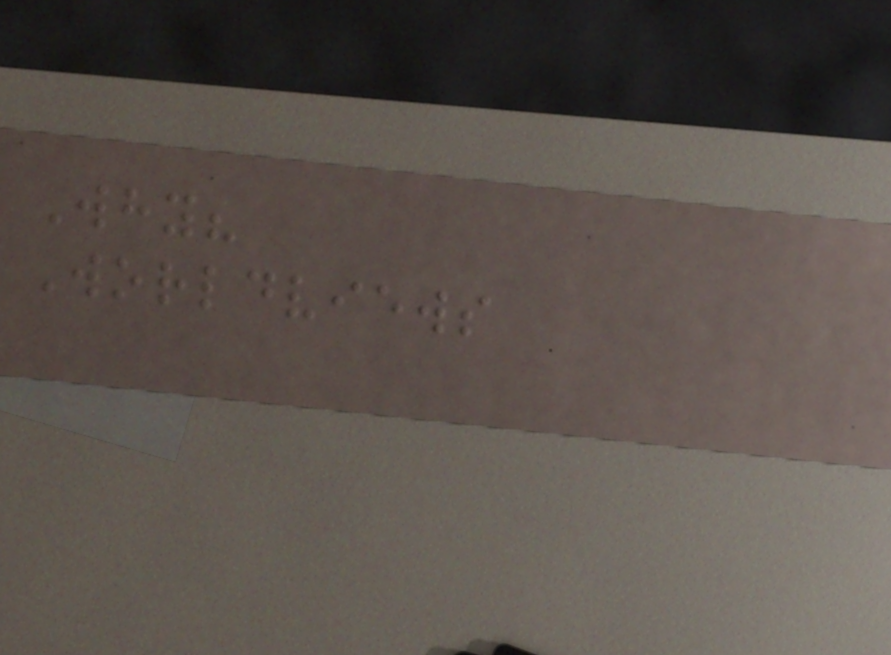Why?
Worldviews
